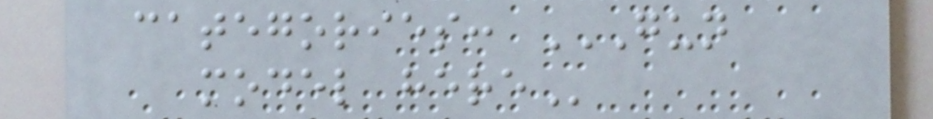categories: GUN
MODEL HERE
